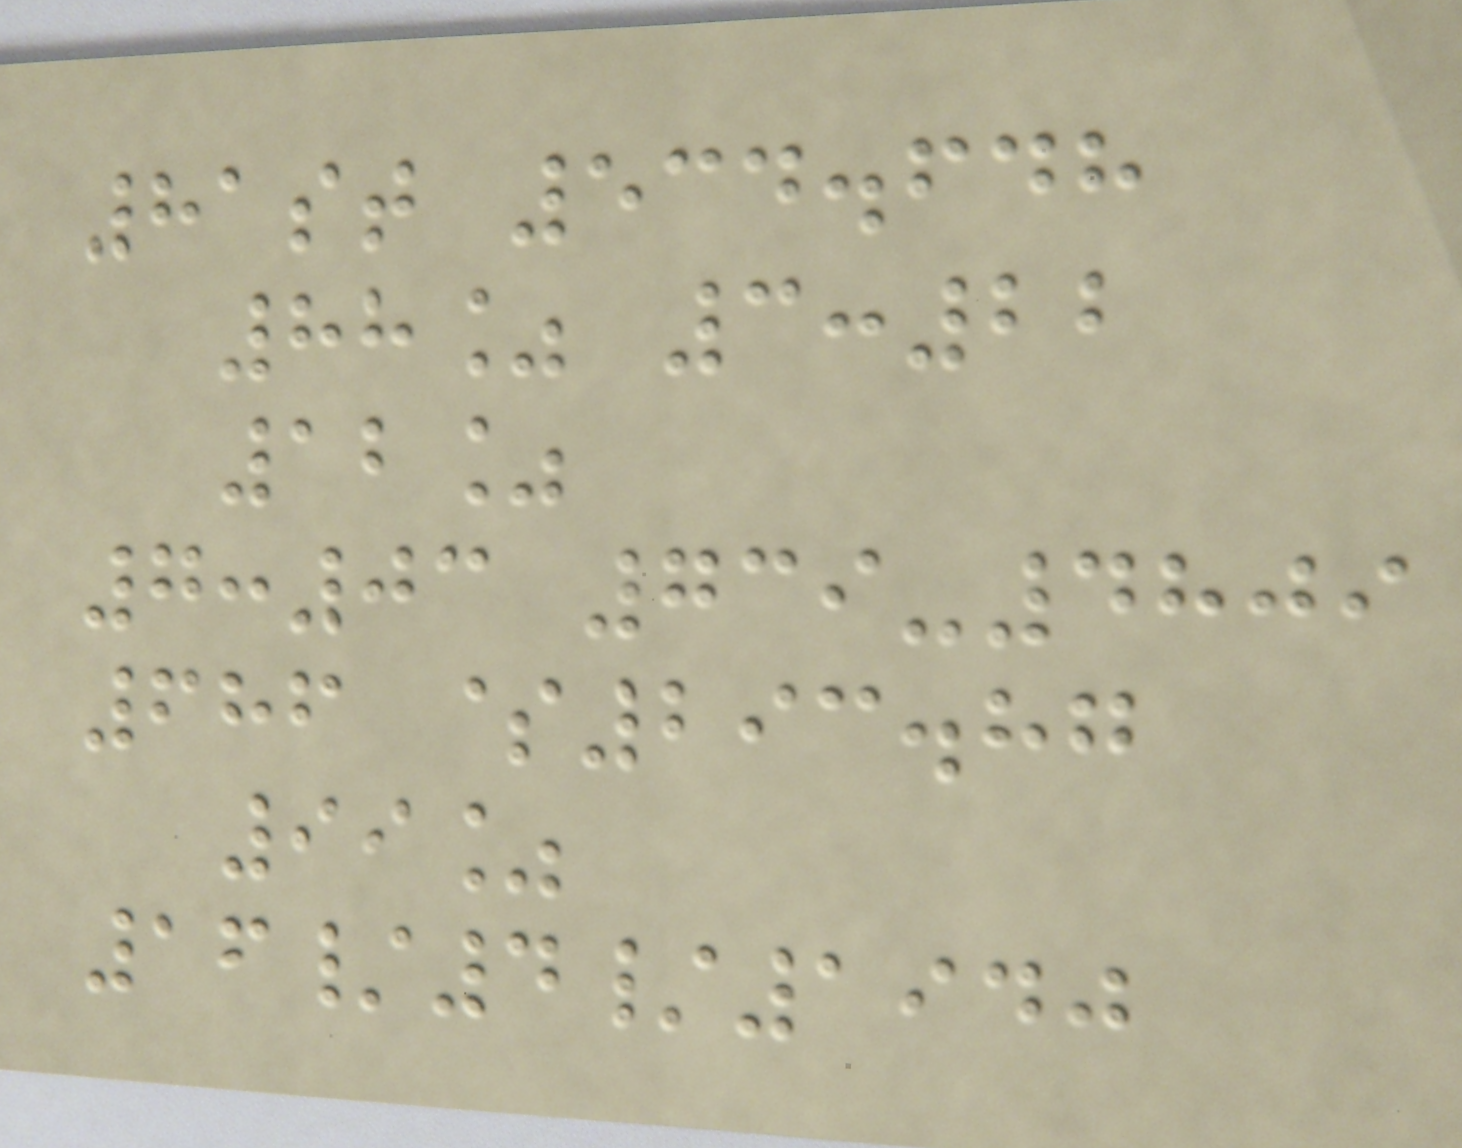81st 534.648
88% 3:22
12%
7:03 739-4809
686 $293.87
99%
16/4/1940
